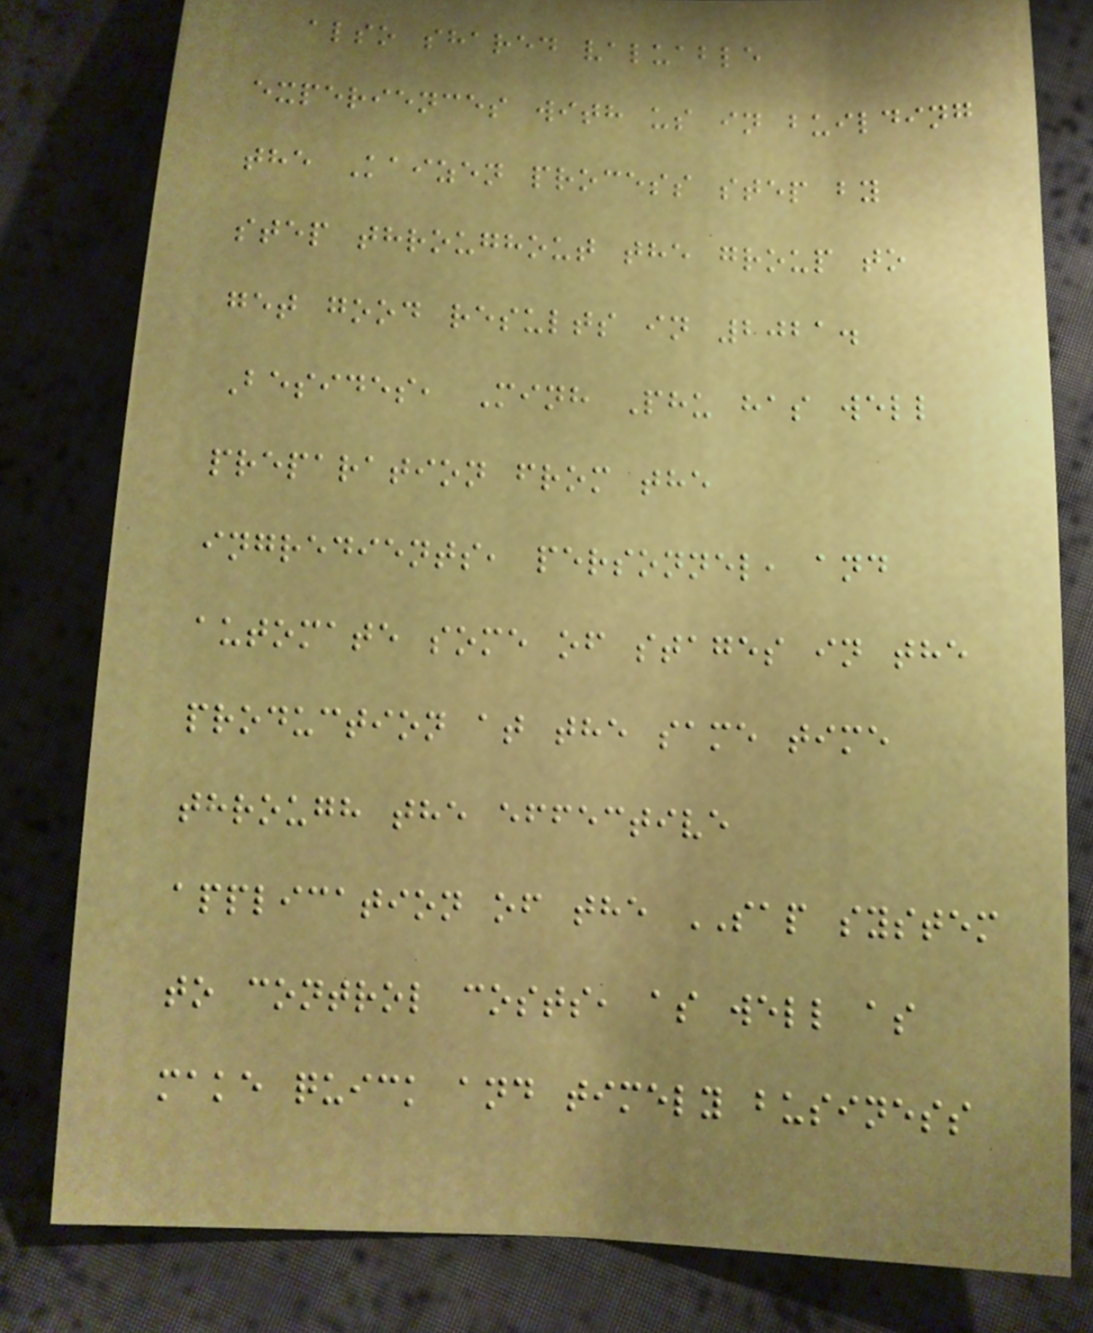also shared valuable
experiences with us in building
the Kaizen process step by
step throughout the group to
get good results in 2021.
Besides, Minh Phu has well
preparation from the
ingredients, personnel, and
automate some of stages in the
production at the same time
through the effective
application of the SAP system
to control costs, as well as
make quick and timely business
